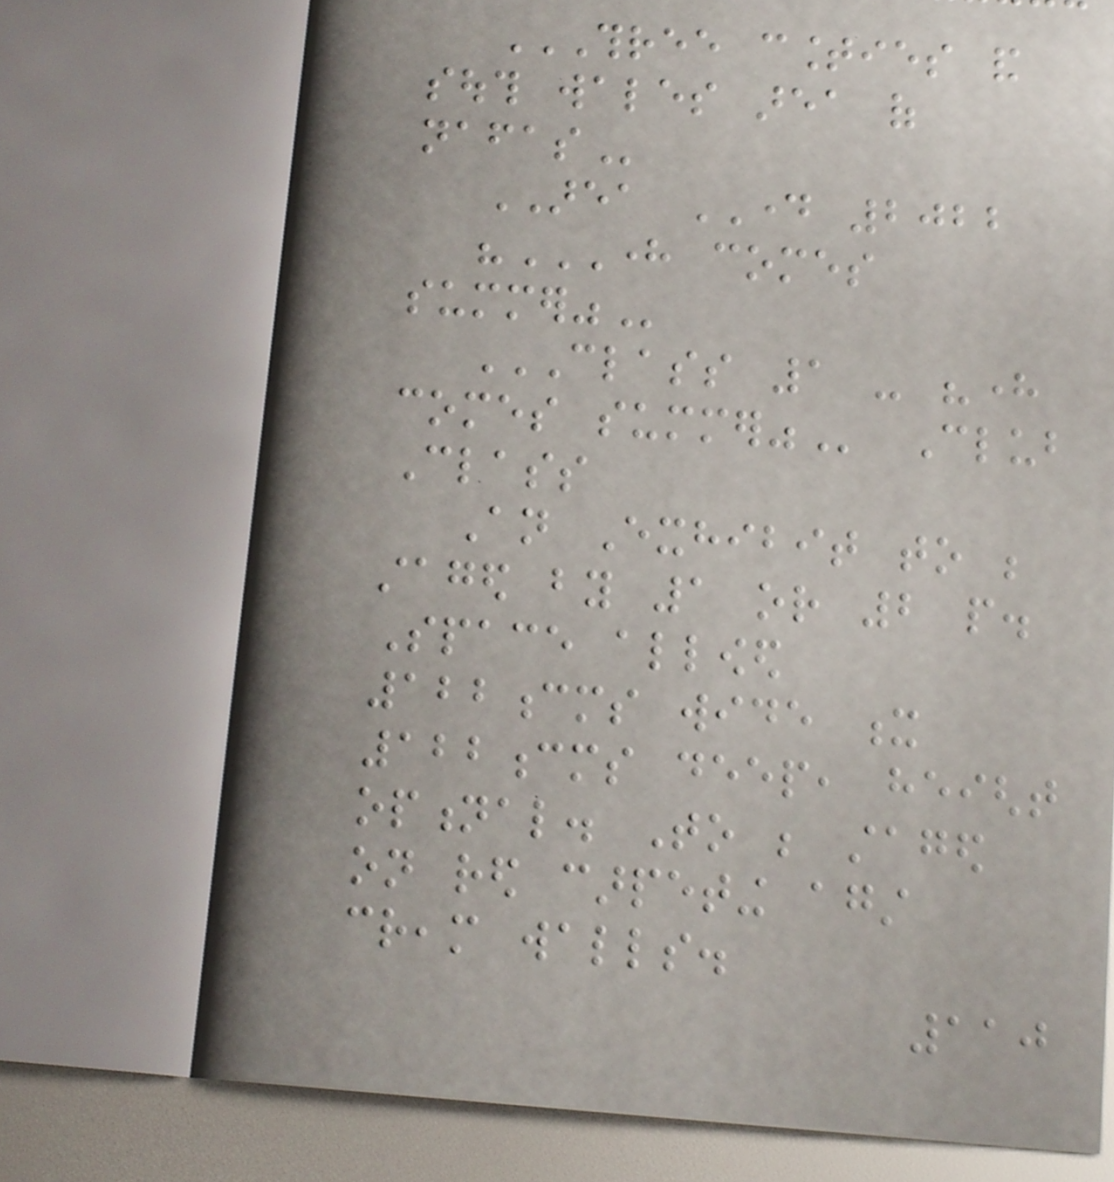THREE COUNTIES AND
SOUTH WALES AREA OF
NAFAS
AREA DAY 2022
"HERE COMES
SUMMER"
CLASS 1 - "HERE
COMES SUMMER" Club
Class
An Exhibit to be
staged by 1 or 2 people.
Space allowed
122cms wide x
122cms deep, height
optional. To be staged
on red carpeting against
cream walls.
110
